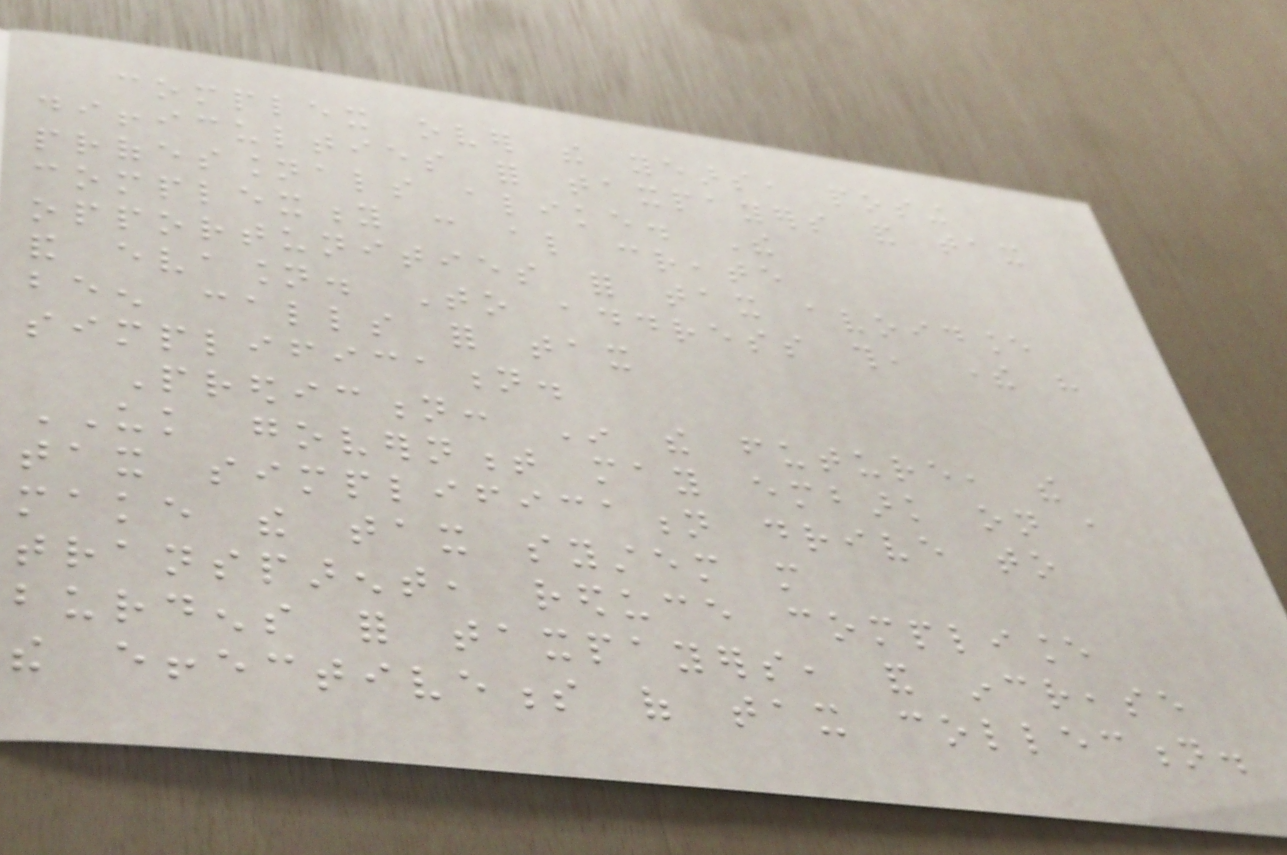complex over the years, posing
difficulties for taxpayers and tax
professionals alike. The
complexity can also create
opportunities for tax avoidance
and evasion. To address this, there have
been calls for tax
simplification.
Prediction: In the future, the
UK government may embark on a
tax simplification drive to
make the tax system more
transparent, reduce compliance
burdens for taxpayers, and increase
the effectiveness of tax collection.
